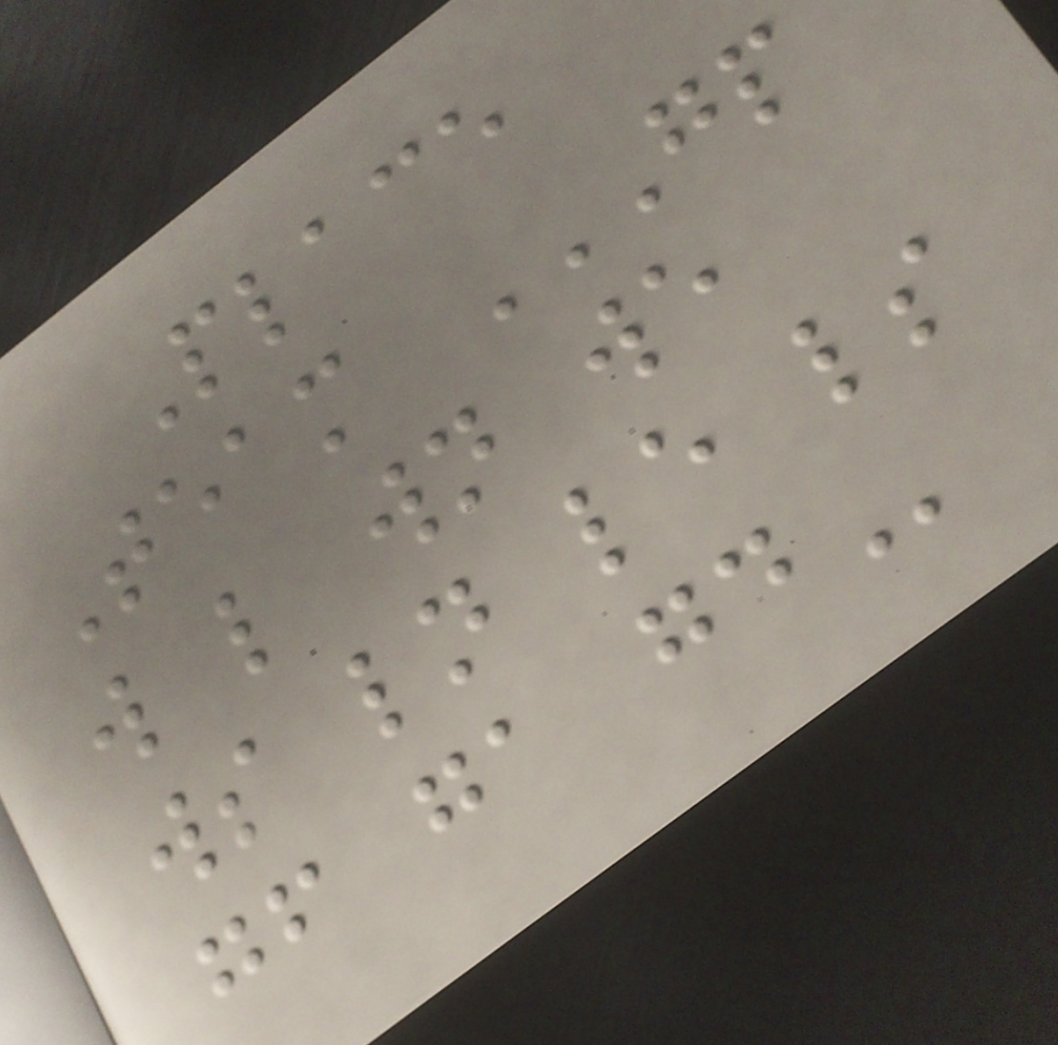Place
Team GP
W L WN WE
WS LN LE LS
GF GA GD
